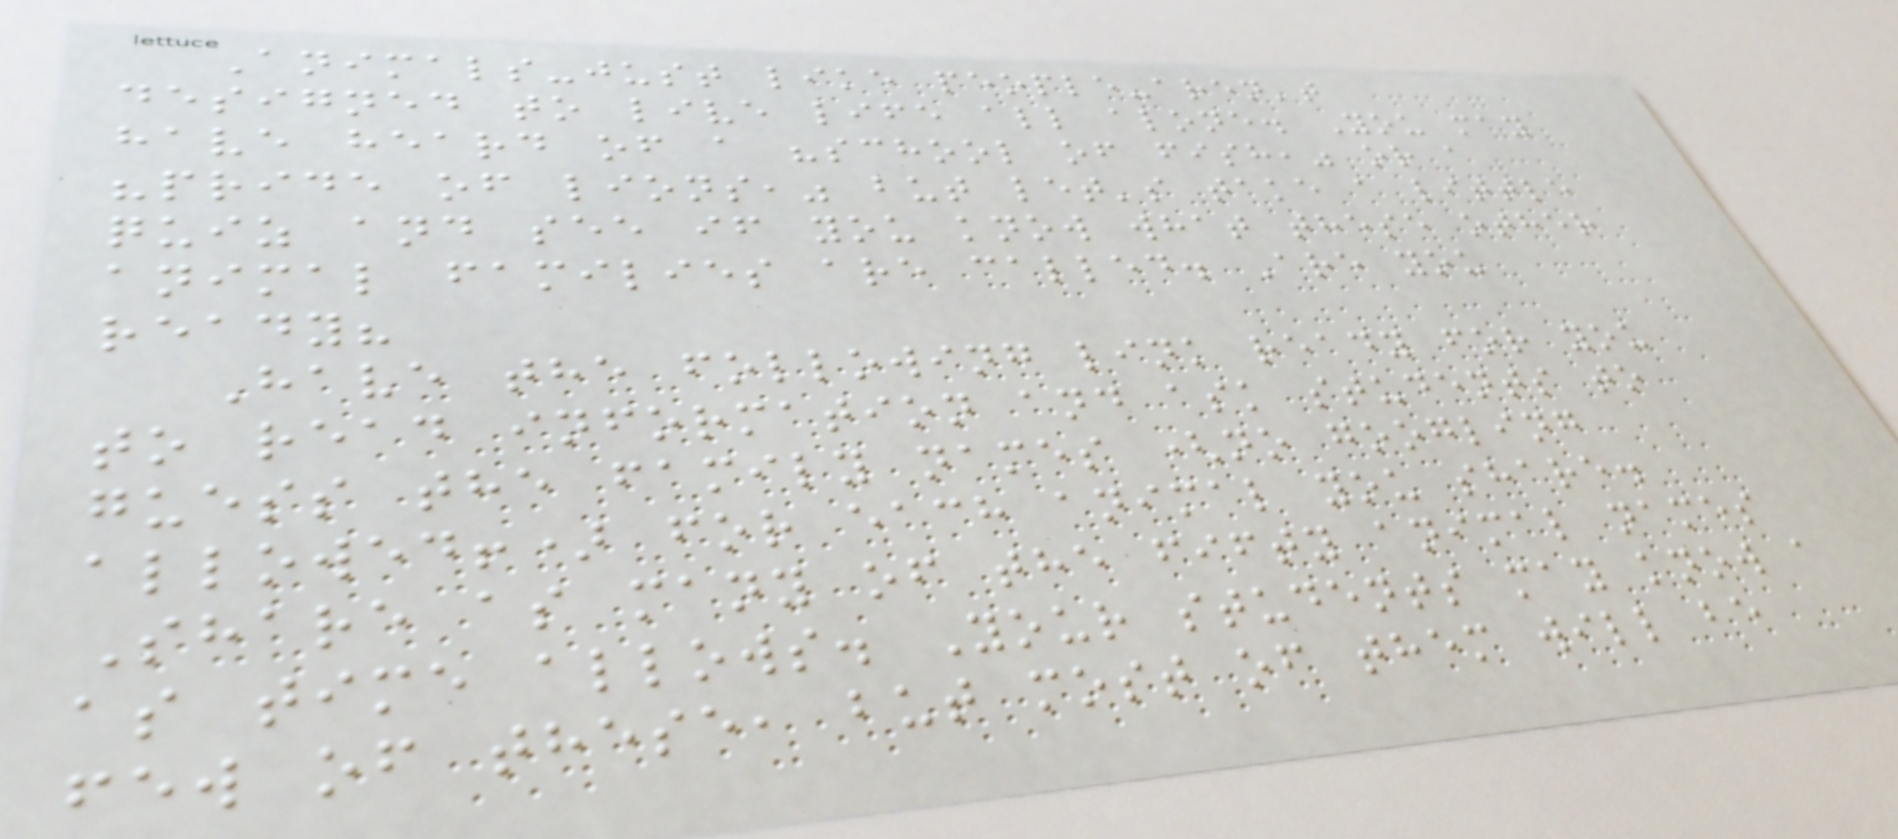Animals-just like people-aren't
designed to live life all alone. You may
have heard of a "school of fish," or a
"pride of lions," but let's take a little
quiz and see if you know what these other
animal families are called. Are you
ready?
Have the following link ready for you
to read information and ask students to
guess the family names (no googling
allowed!) for each animal you share.
Share as many of the fifty animal names
as time allows. Your students may know a
few of these, but most of them will be
